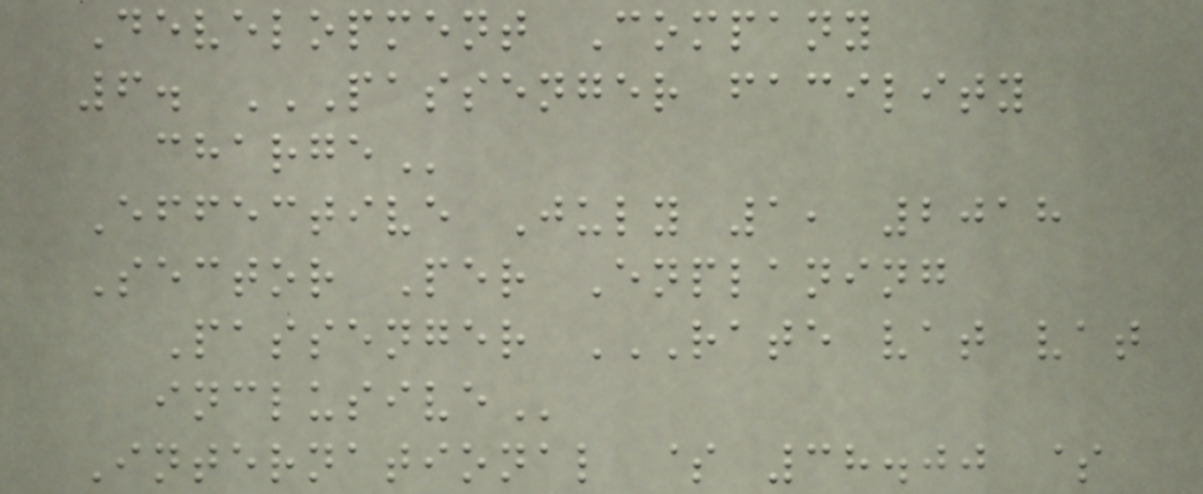Development Company
6. PASSENGER FACILITY
CHARGE
Effective July 1, 2018
Sector Per Enplaning
Passenger RATE VAT VAT
INCLUSIVE
International $ 38.00 $
